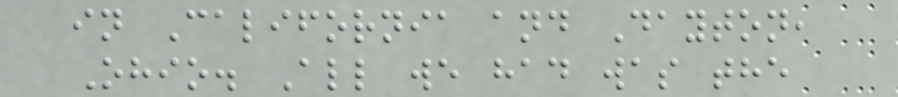in California and Dayton,
Ohio. All we had was the
